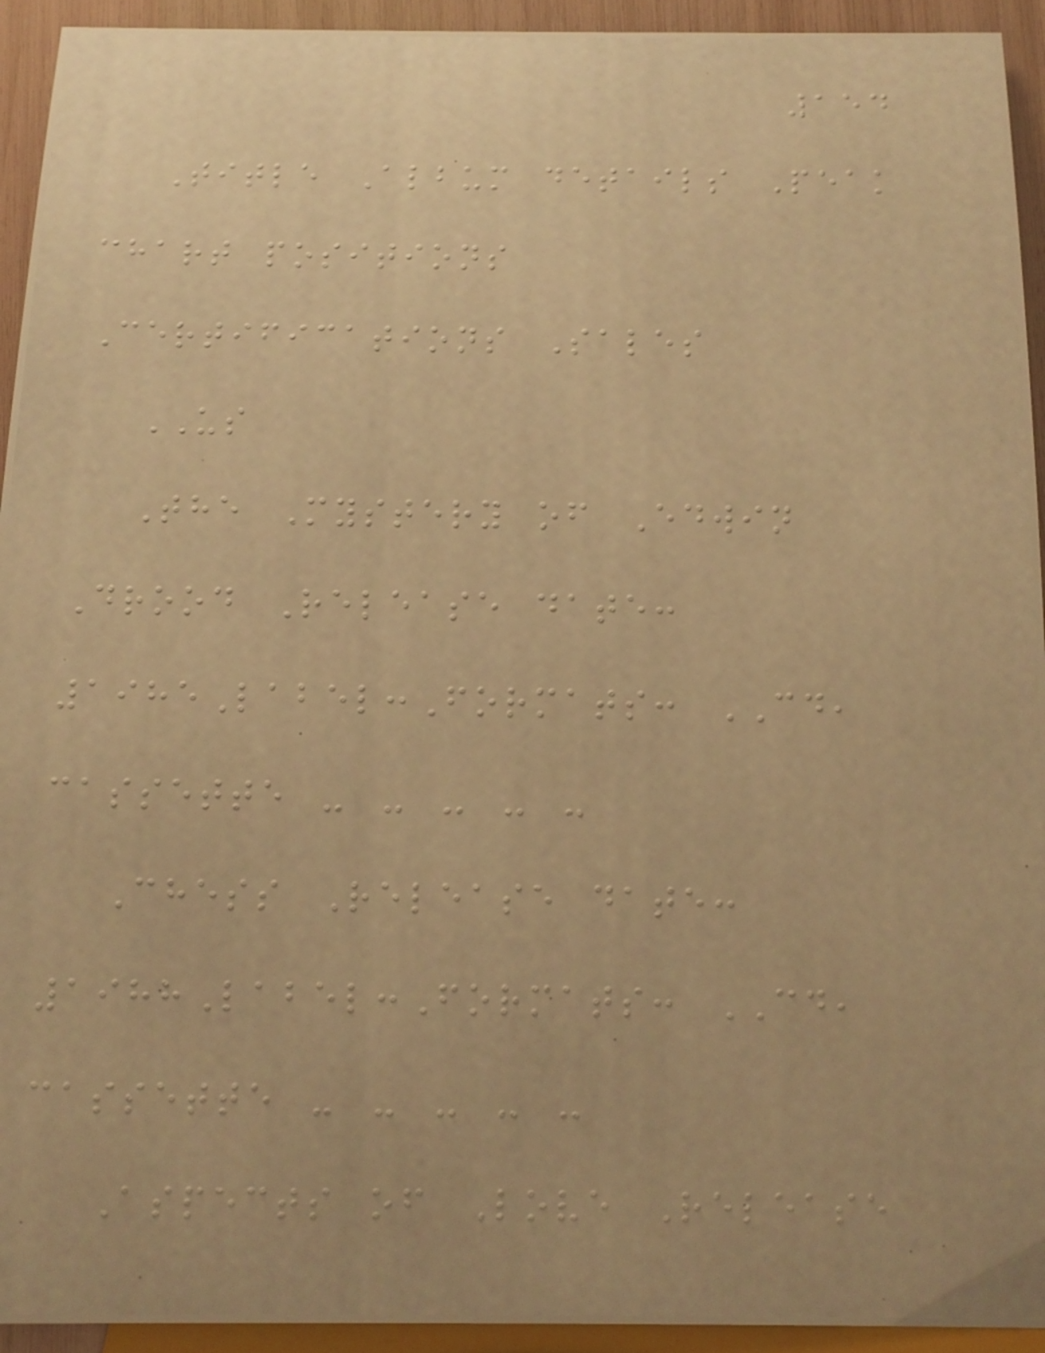154
Title Album details Peak
chart positions
Certifications Sales
US
The Mystery of Edwin
Drood Release date:
1985Label:Formats: CD,
cassette - - - - -
Chess Release date:
1988Label:Formats: CD,
cassette - - - - -
Aspects of Love Release
